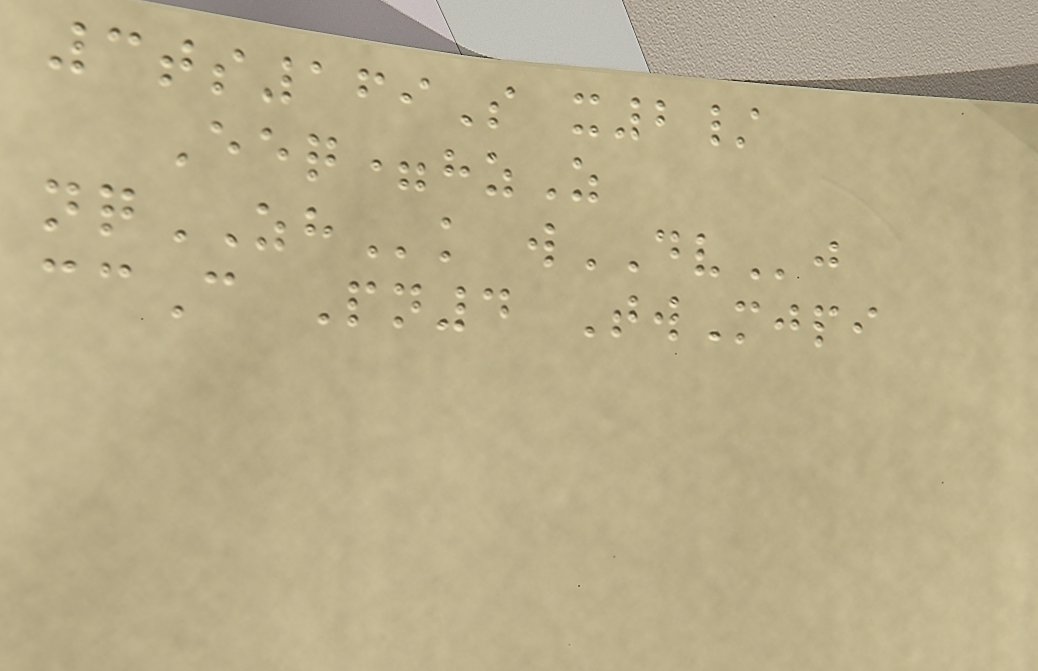3ts169S x2/
Eeq=hzZ
nqZHk wDVj
ccC Pn4 TwMjpi
